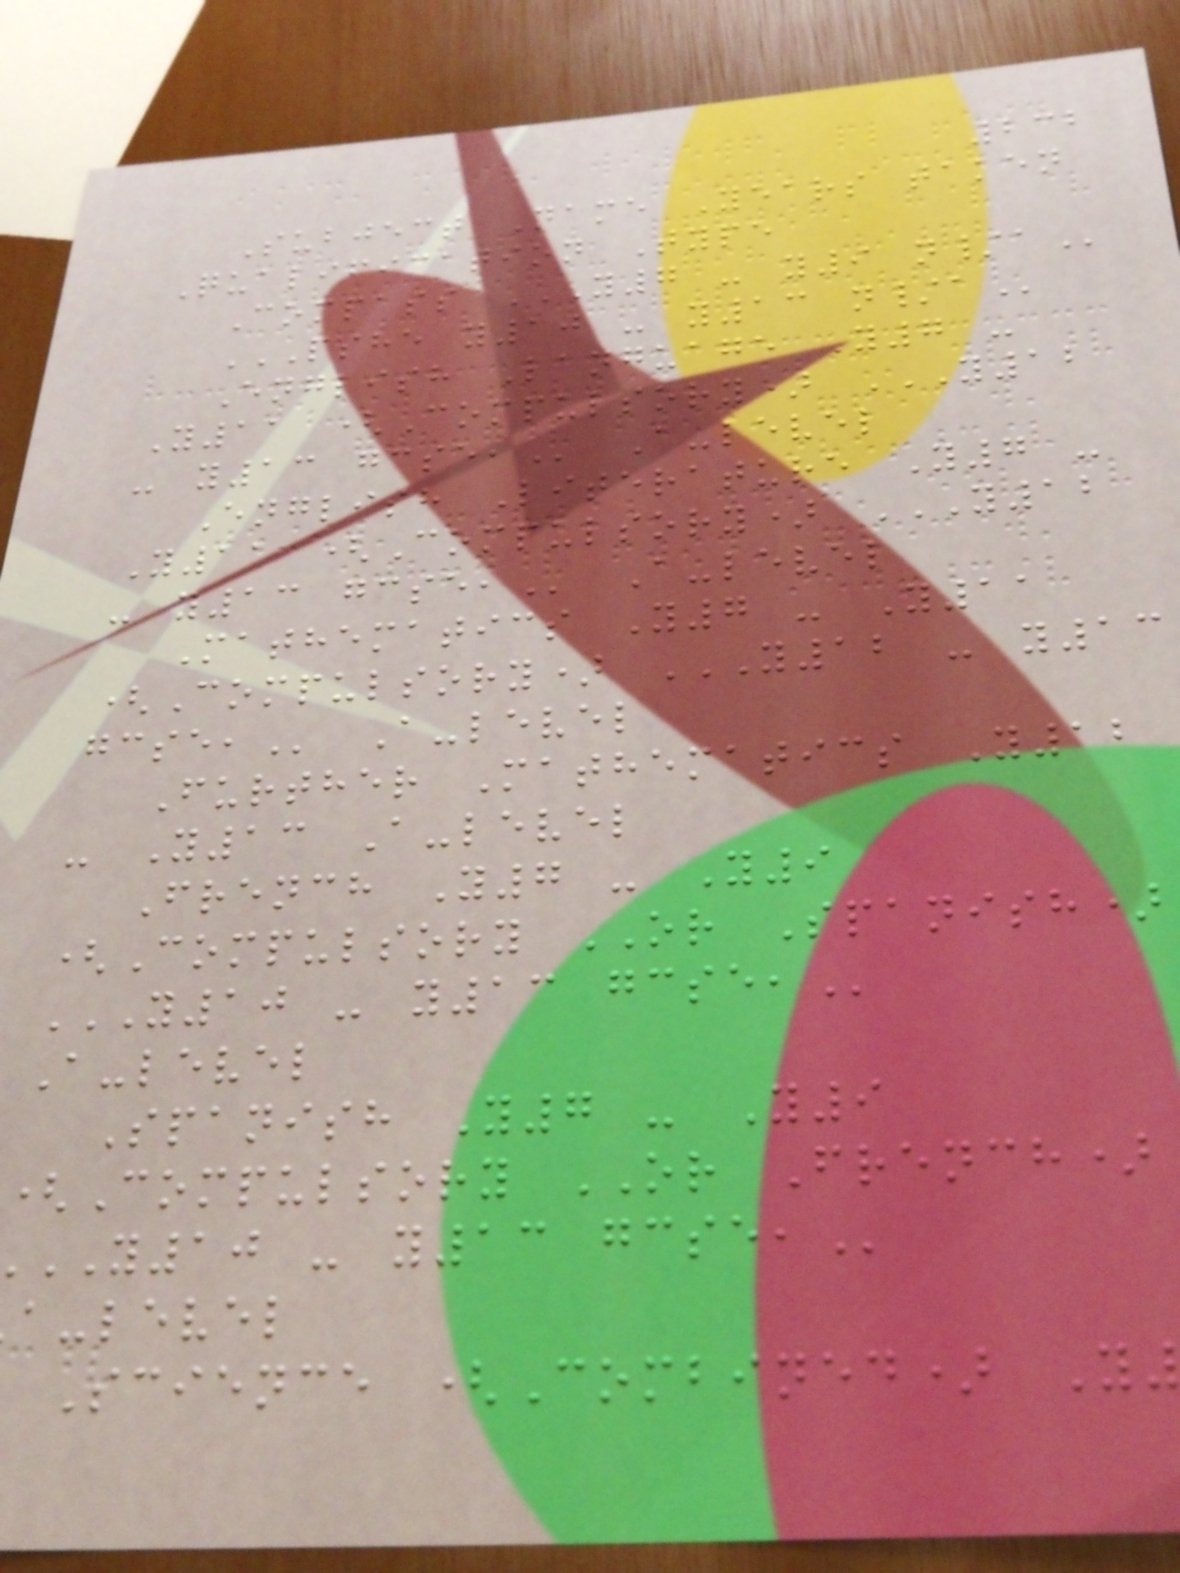232
Subject Name Years taken
Qualification Type
Compass Y7 - Y9 N/A
PSHE Y10 - Y13 N/A
English Language Y7 -
Y11 (Compulsory) Y12
- y13
English Literature Y7 -
Y11 (Compulsory) Y12
- y13
Mathematics Y7 - Y11
(Compulsory) Y12 - Y13
A-level
Further Mathematics Y12
- Y13 A-level
French Y7 - Y9
(Compulsory OR Spanish)
Y10 - Y13 GCSE,
A-level
Spanish Y7 - Y9
(Compulsory OR French)
Y10 - y13
a-level
Science (Combined) Y
